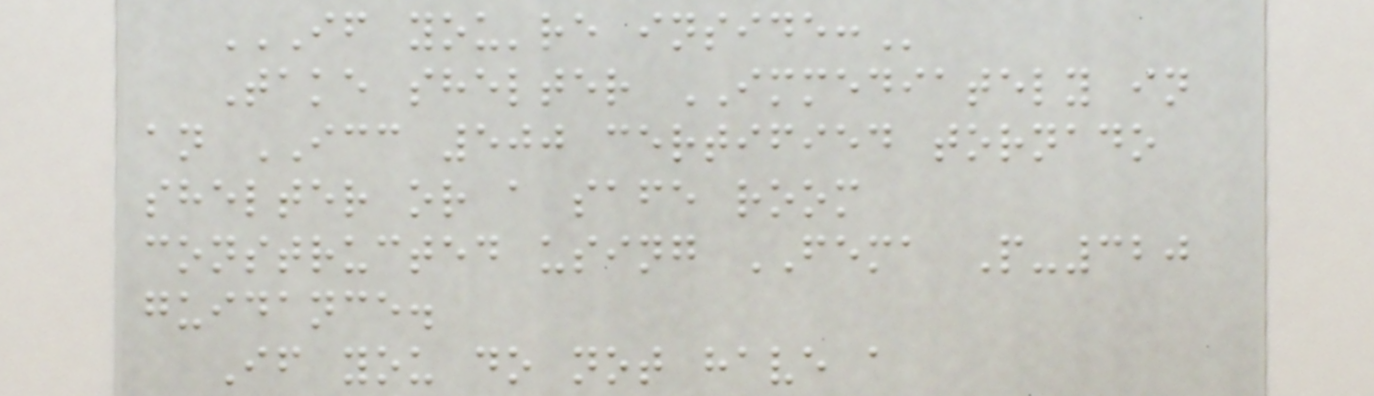IF YOU'RE INSIDE:
Take shelter IMMEDIATELY in
an ICC 500 certified tornado
shelter or a safe room
constructed using FEMA P-320
guidance.
If you do not have a
